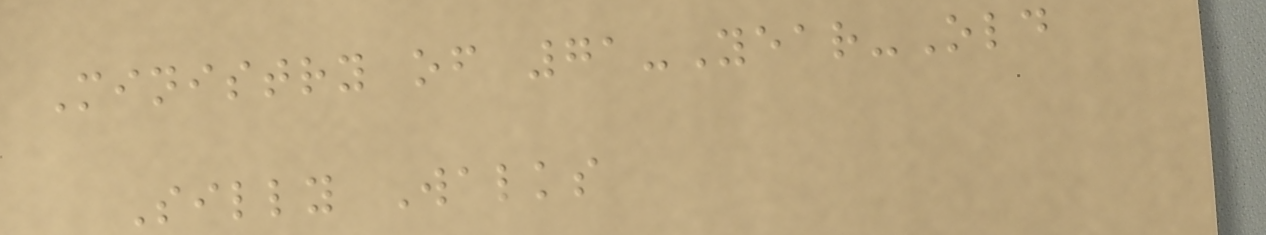Ministry of 71-Year-Old
Silly Walks
